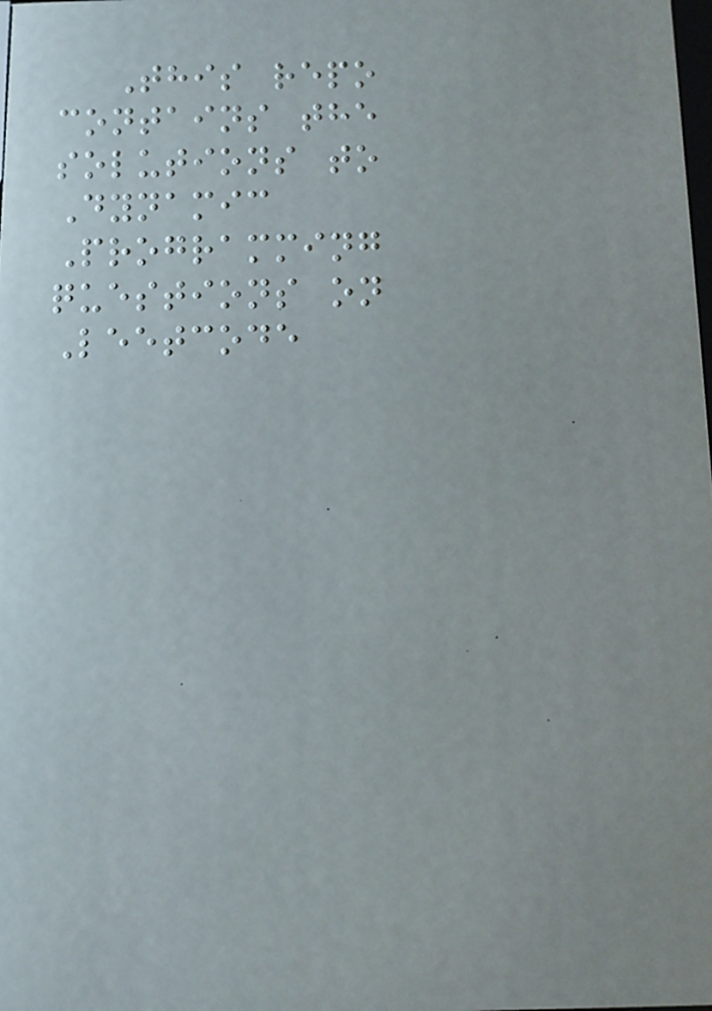This repo
contains the
solutions to
Dynamic
Programming
questions on
Leetcode
